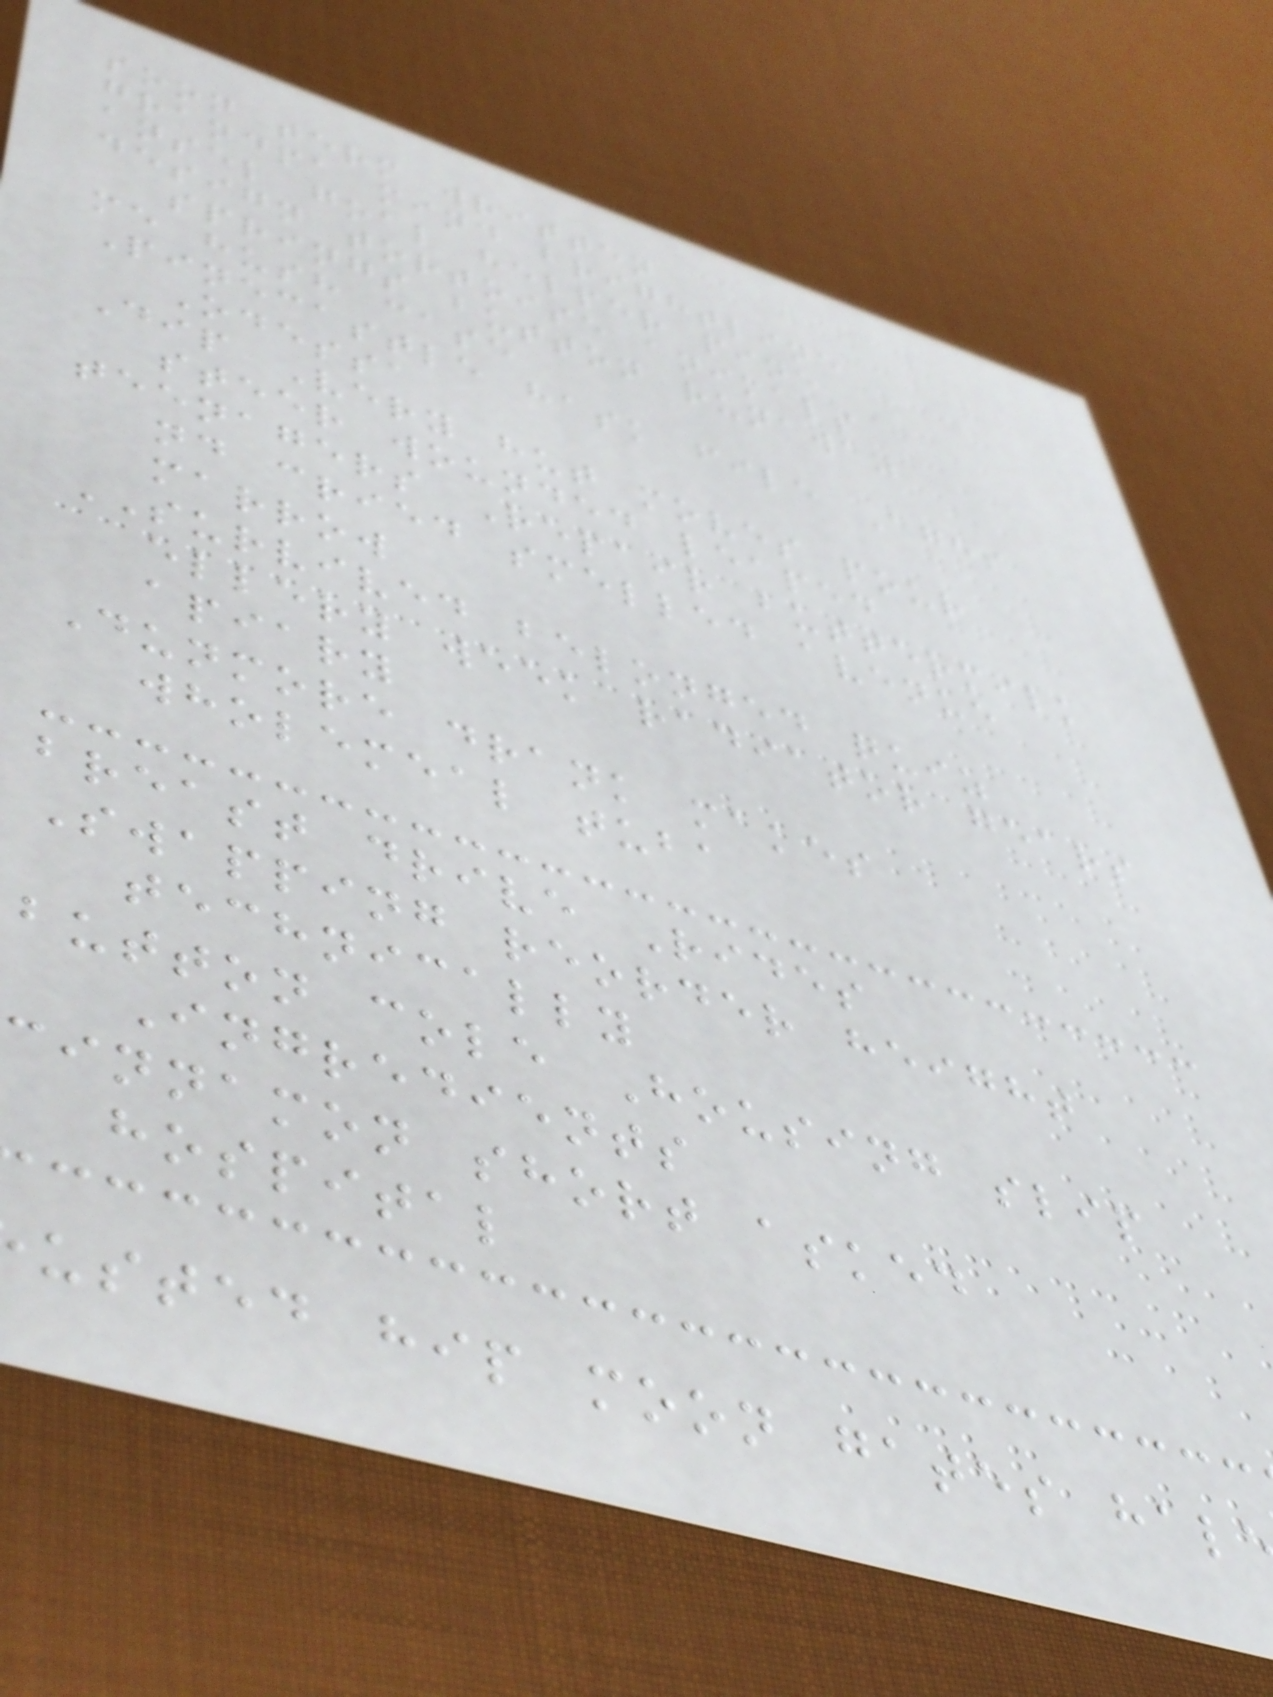soon term written
grandpa mind brightline
ansel goal helper pine
design tortoise animals
springs button runaway
me hush case
Pinecastle hask file Ages
Odessa
Dip Very hut moves pour
steer wounded leaped
teenagers Repair buttermilk
nd cried smelled avenue
marrow
SURVIVED belonged quiz
ellery week radiator gears
apiary
Dunmore drank makes
wholemeal tuba
breast drive Rides
Swapping reorder height
technically
button cole Housing slip
Ingredients
cinnamon short asked
hospital
usted hip moon gates hal
